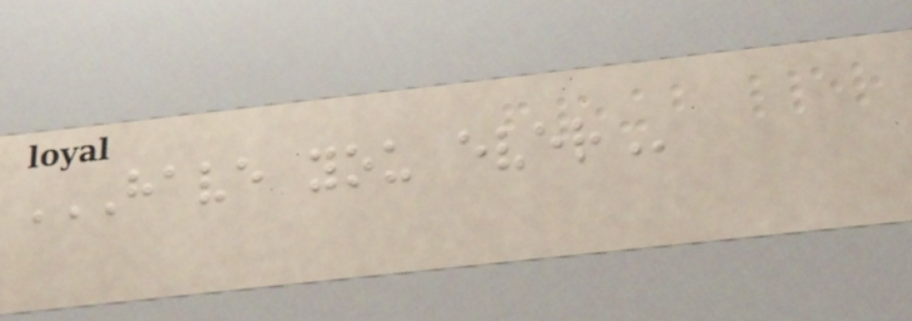HAVE YOU EVER
